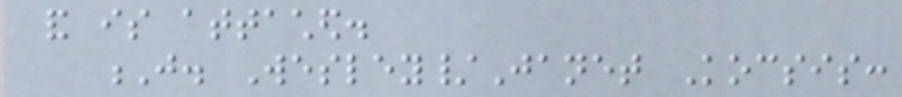and is attached.
J. Wesley/Janet Kocsis:
